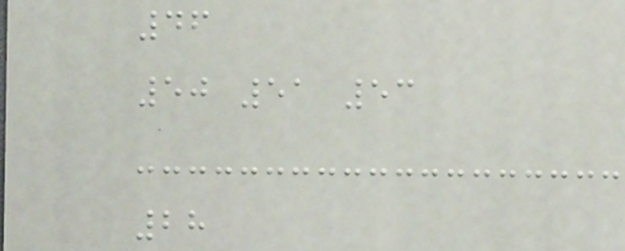46
50 51 53
28
